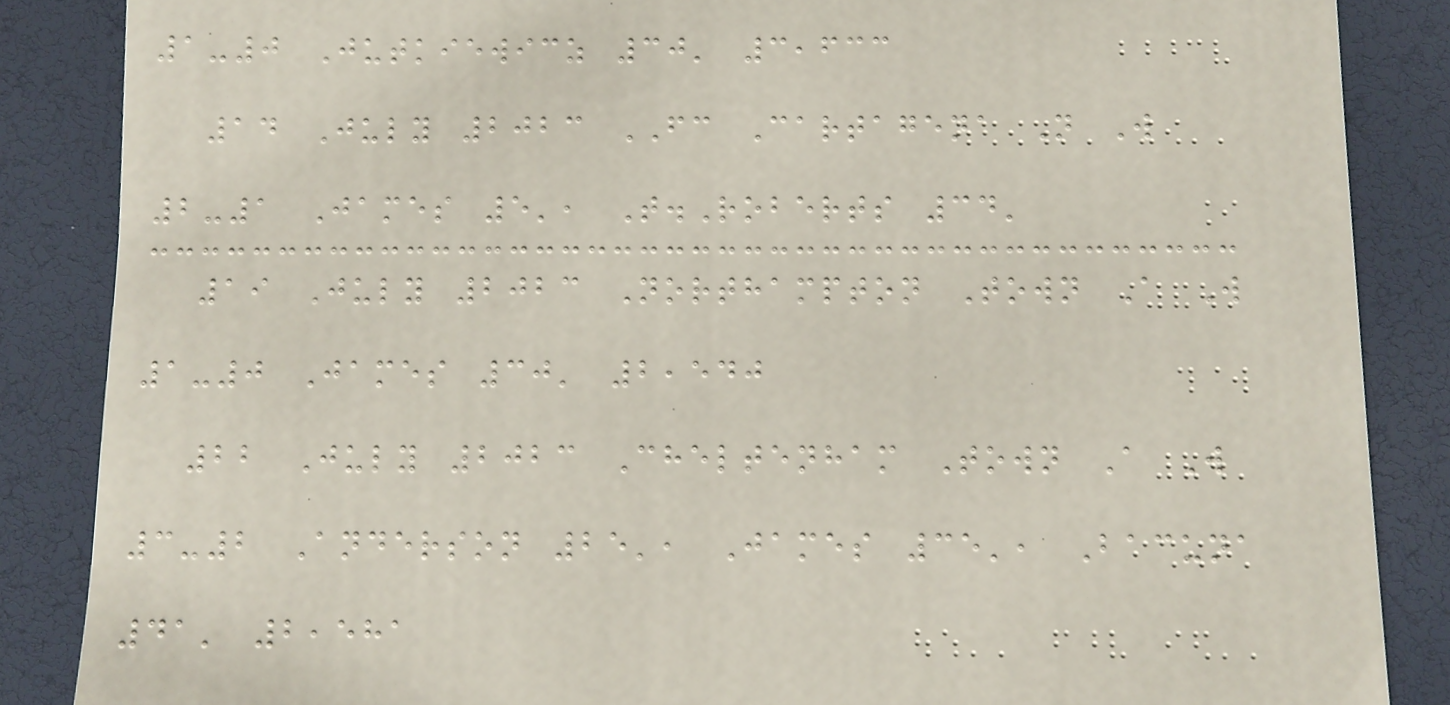1-0 Jutkiewicz 30' 3,633
14 July 2023 FC Cartagena N W
2-1 James 5', T.Roberts 34'
19 July 2023 Northampton Town A W
1-0 James 30' 2,540
22 July 2023 Cheltenham Town A W
3-2 Anderson 25', James 35', Bacuna
41' 2,581
